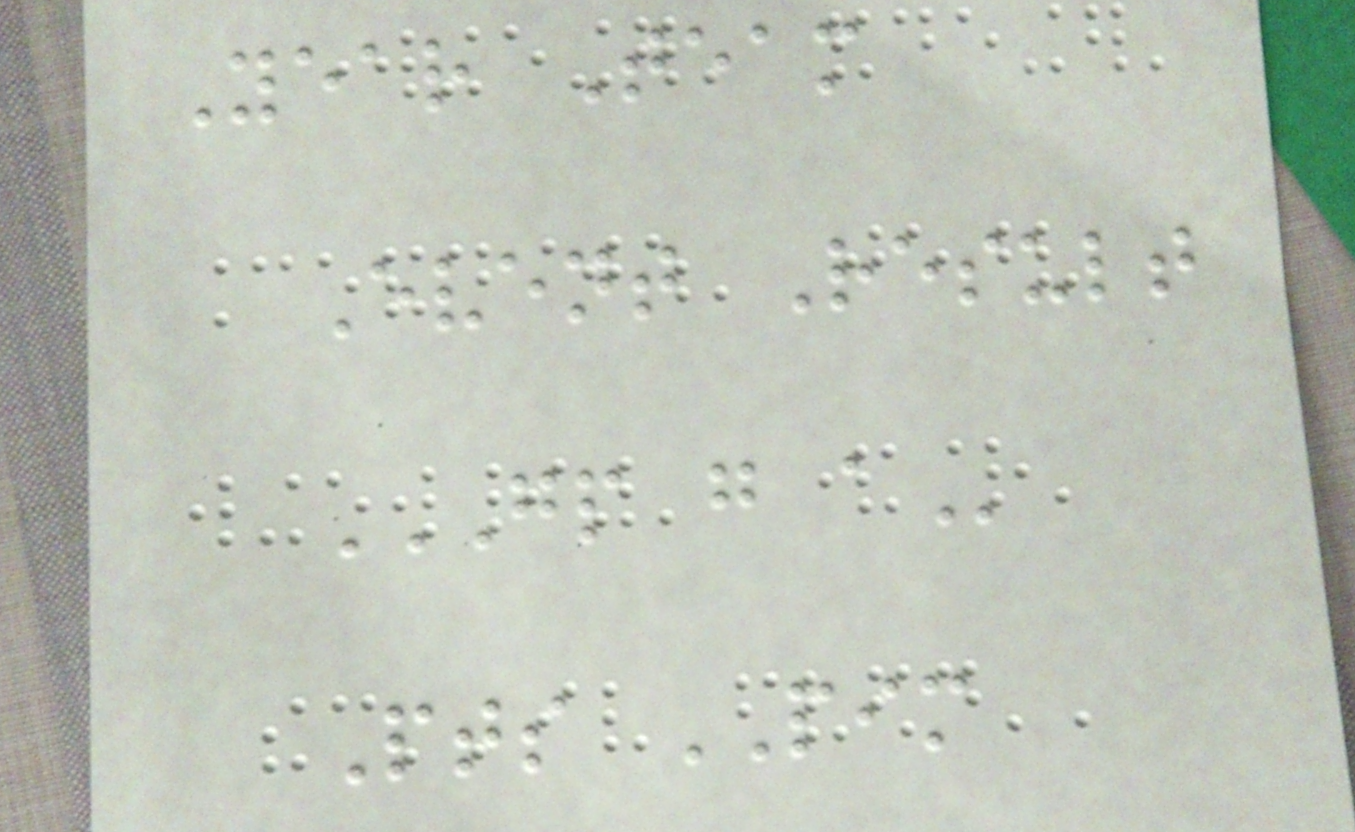Year Team
Event Result
GP G A
Pts PIM
